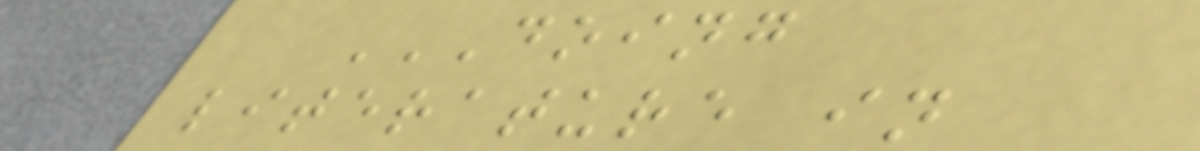DOING
LITERATURE IN
